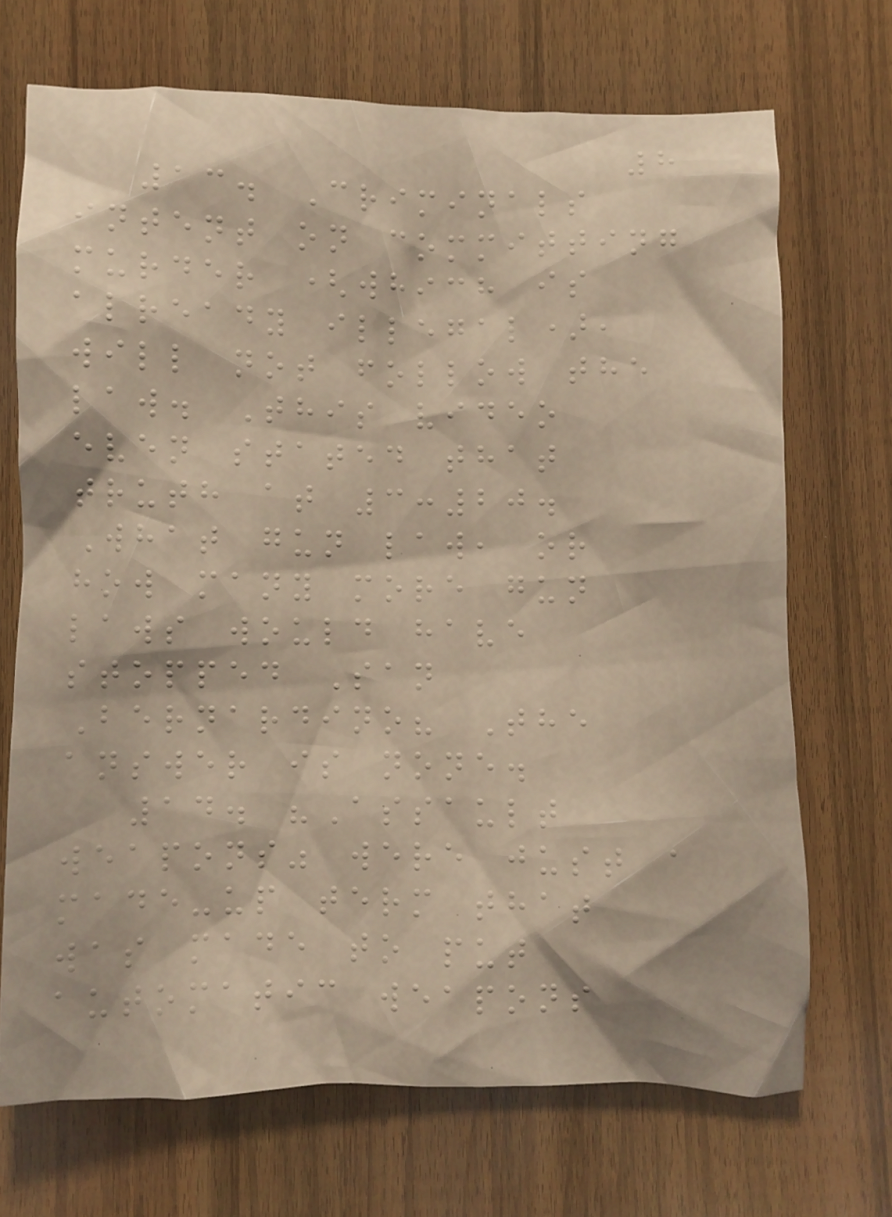8
13. Criminals
intent on committing
murder (which is
already illegal),
will not follow the
law. This video
even stated that
truth at 3:20.
What gun law, or
how many more gun
laws would have
stopped San
Bernardino? The
answer is none.
14. "Assault
weapons" were just a
made-up term that
was made to put
automatic weapons
